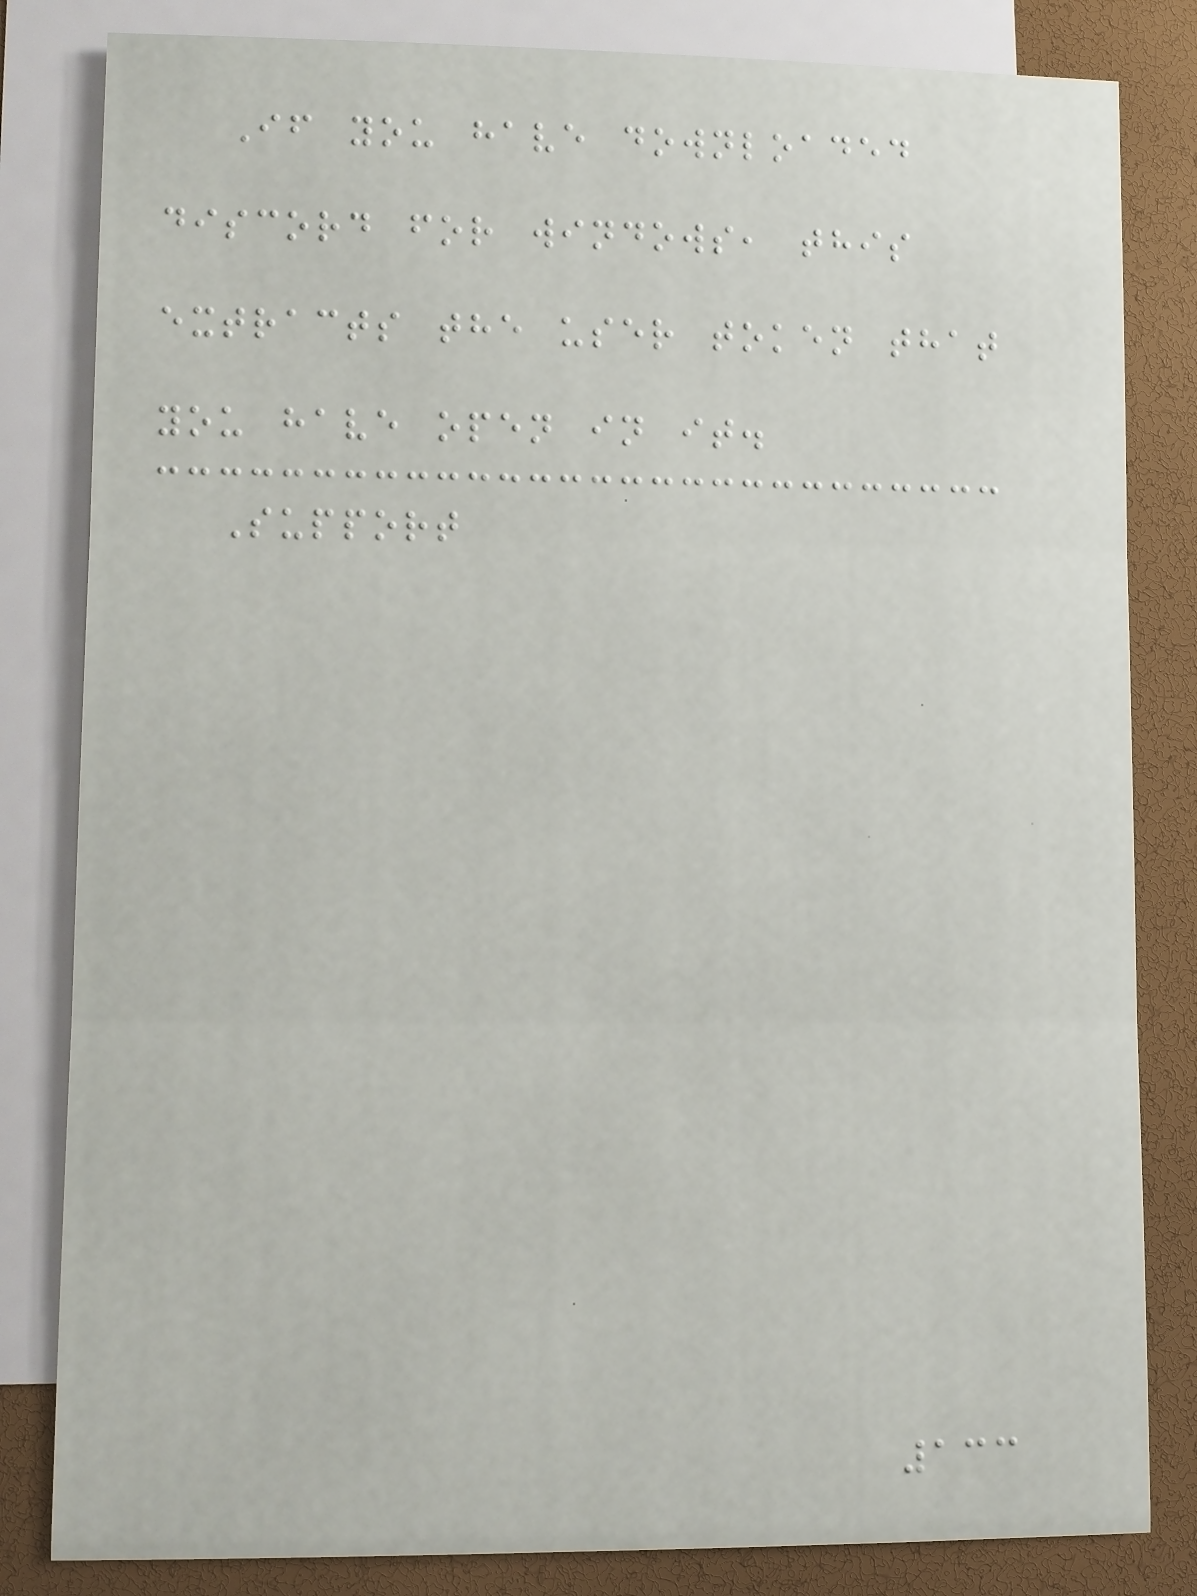If you have downloaded
discord for windows, this
extracts the user token that
you have open in it.
Support
133
